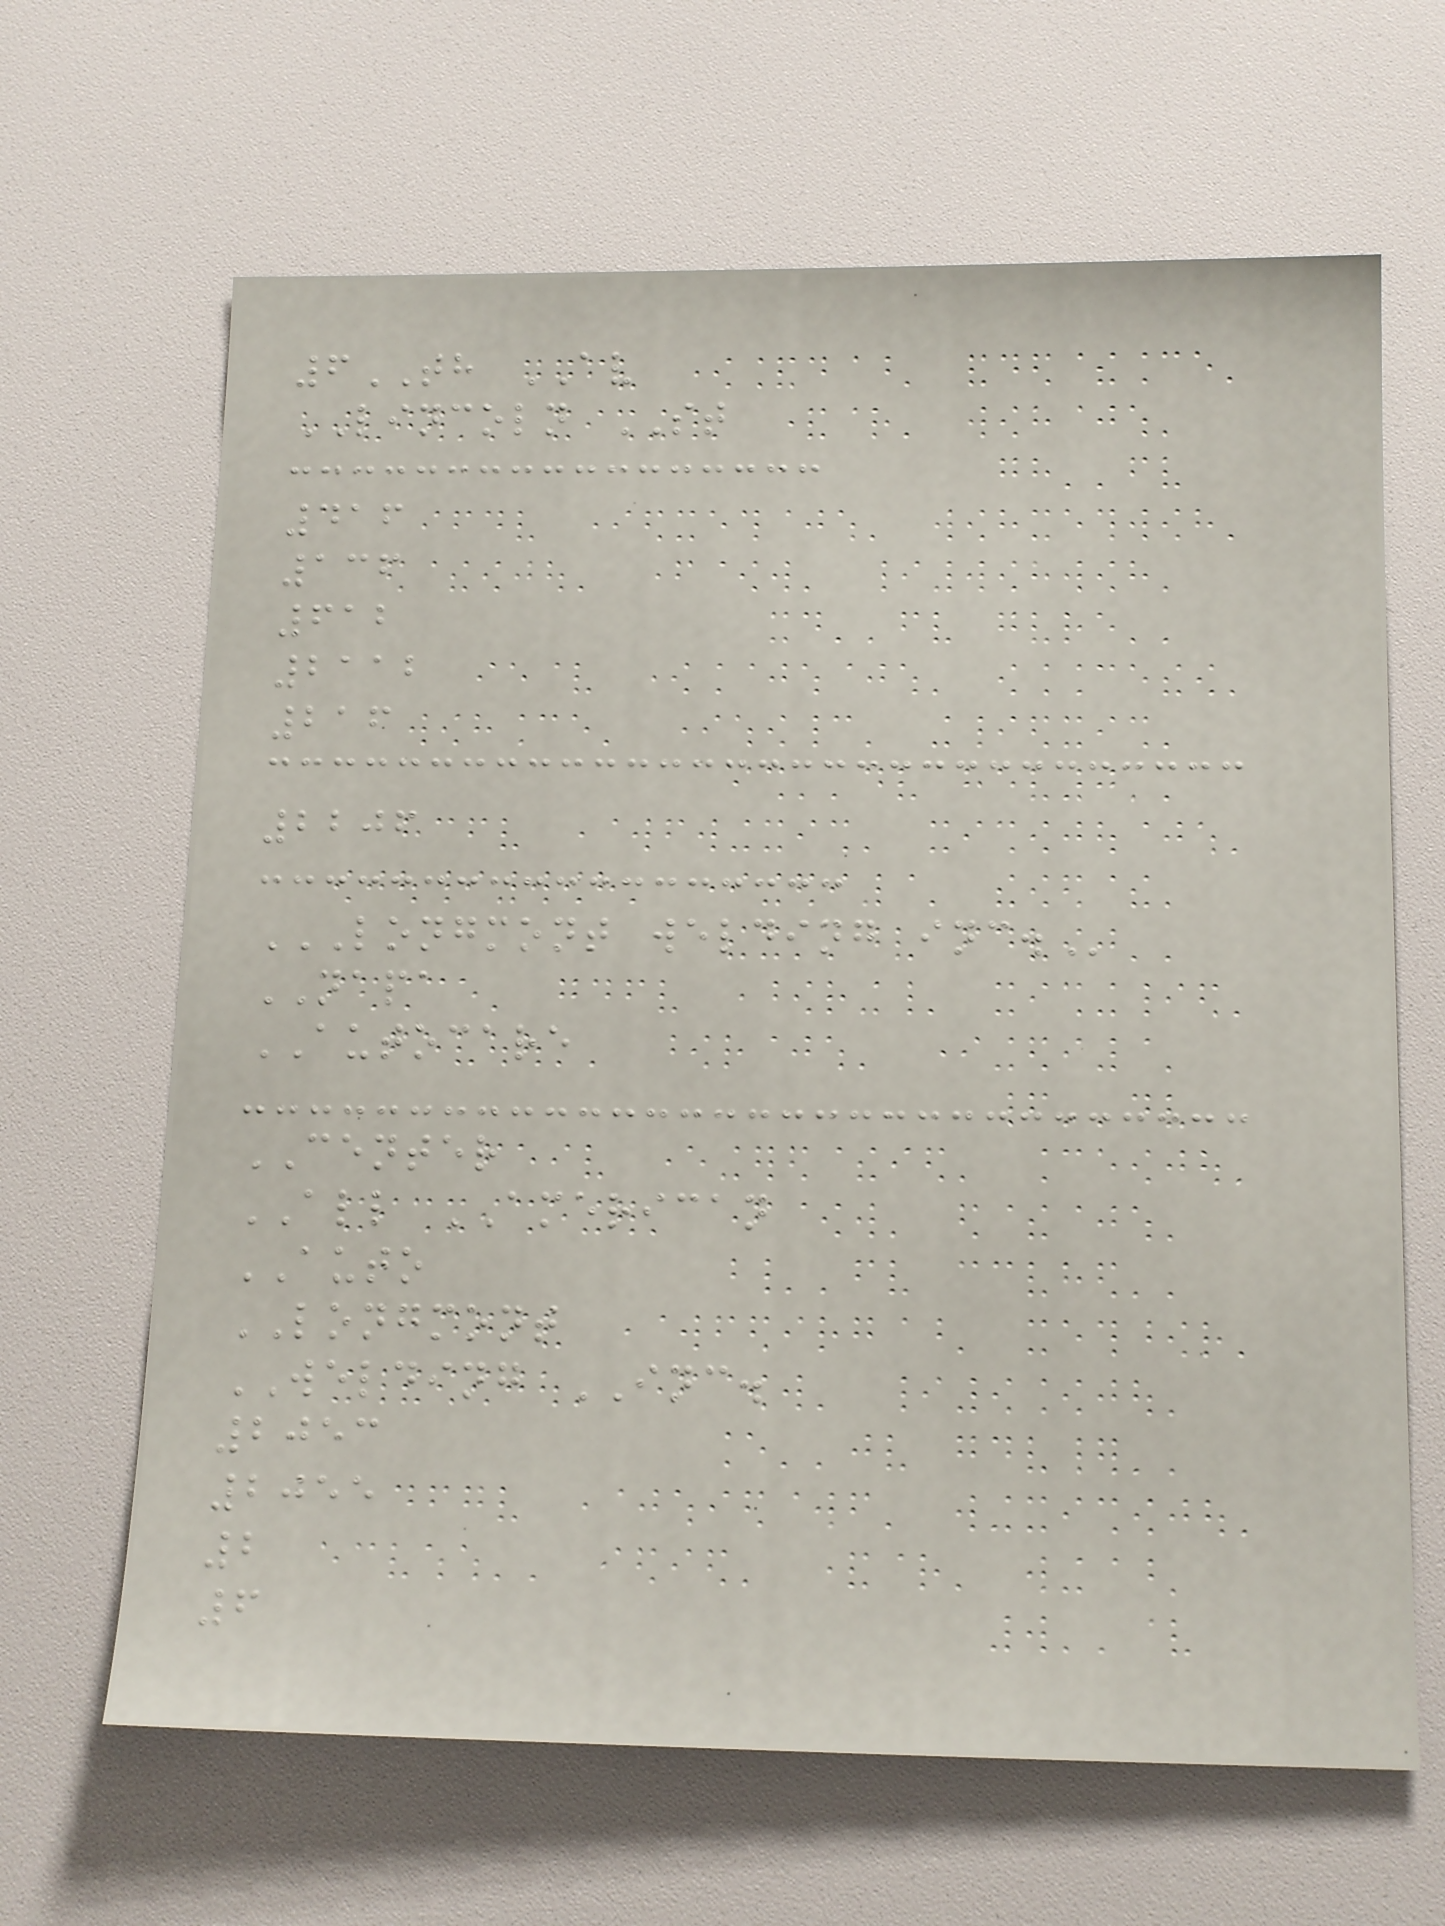6TH AV
LINCOLN ST
416
136
612
2112
216
2206
LONGMONT WELDING INC.
NAPA
AUTOCARE
CENTER
ALL AMERICAN
AUTO
LONGMONT
WELDING INC.
2053
2055
2
6
